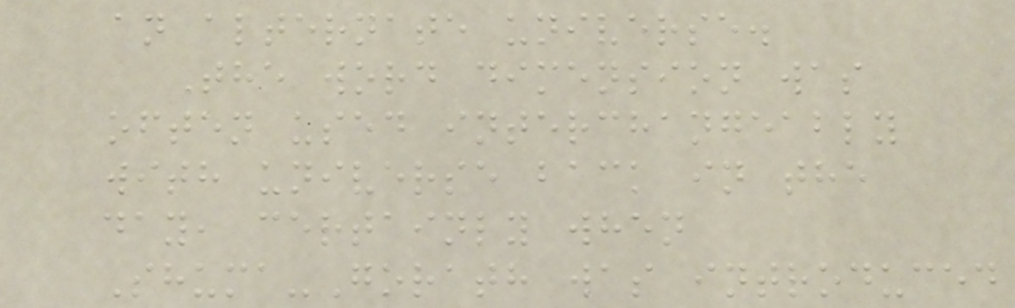an alternate universe.
The word dimension was
often used interchangeably
with universe back in the
day, certainly when
Shuma-Gorath was introduced
